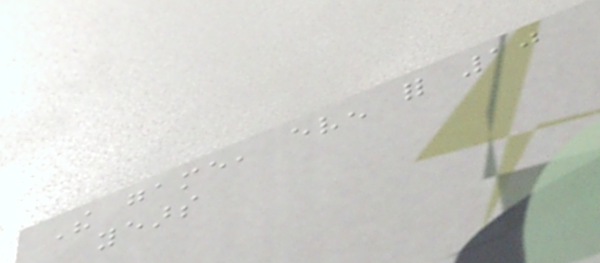The game, even for 10
years
